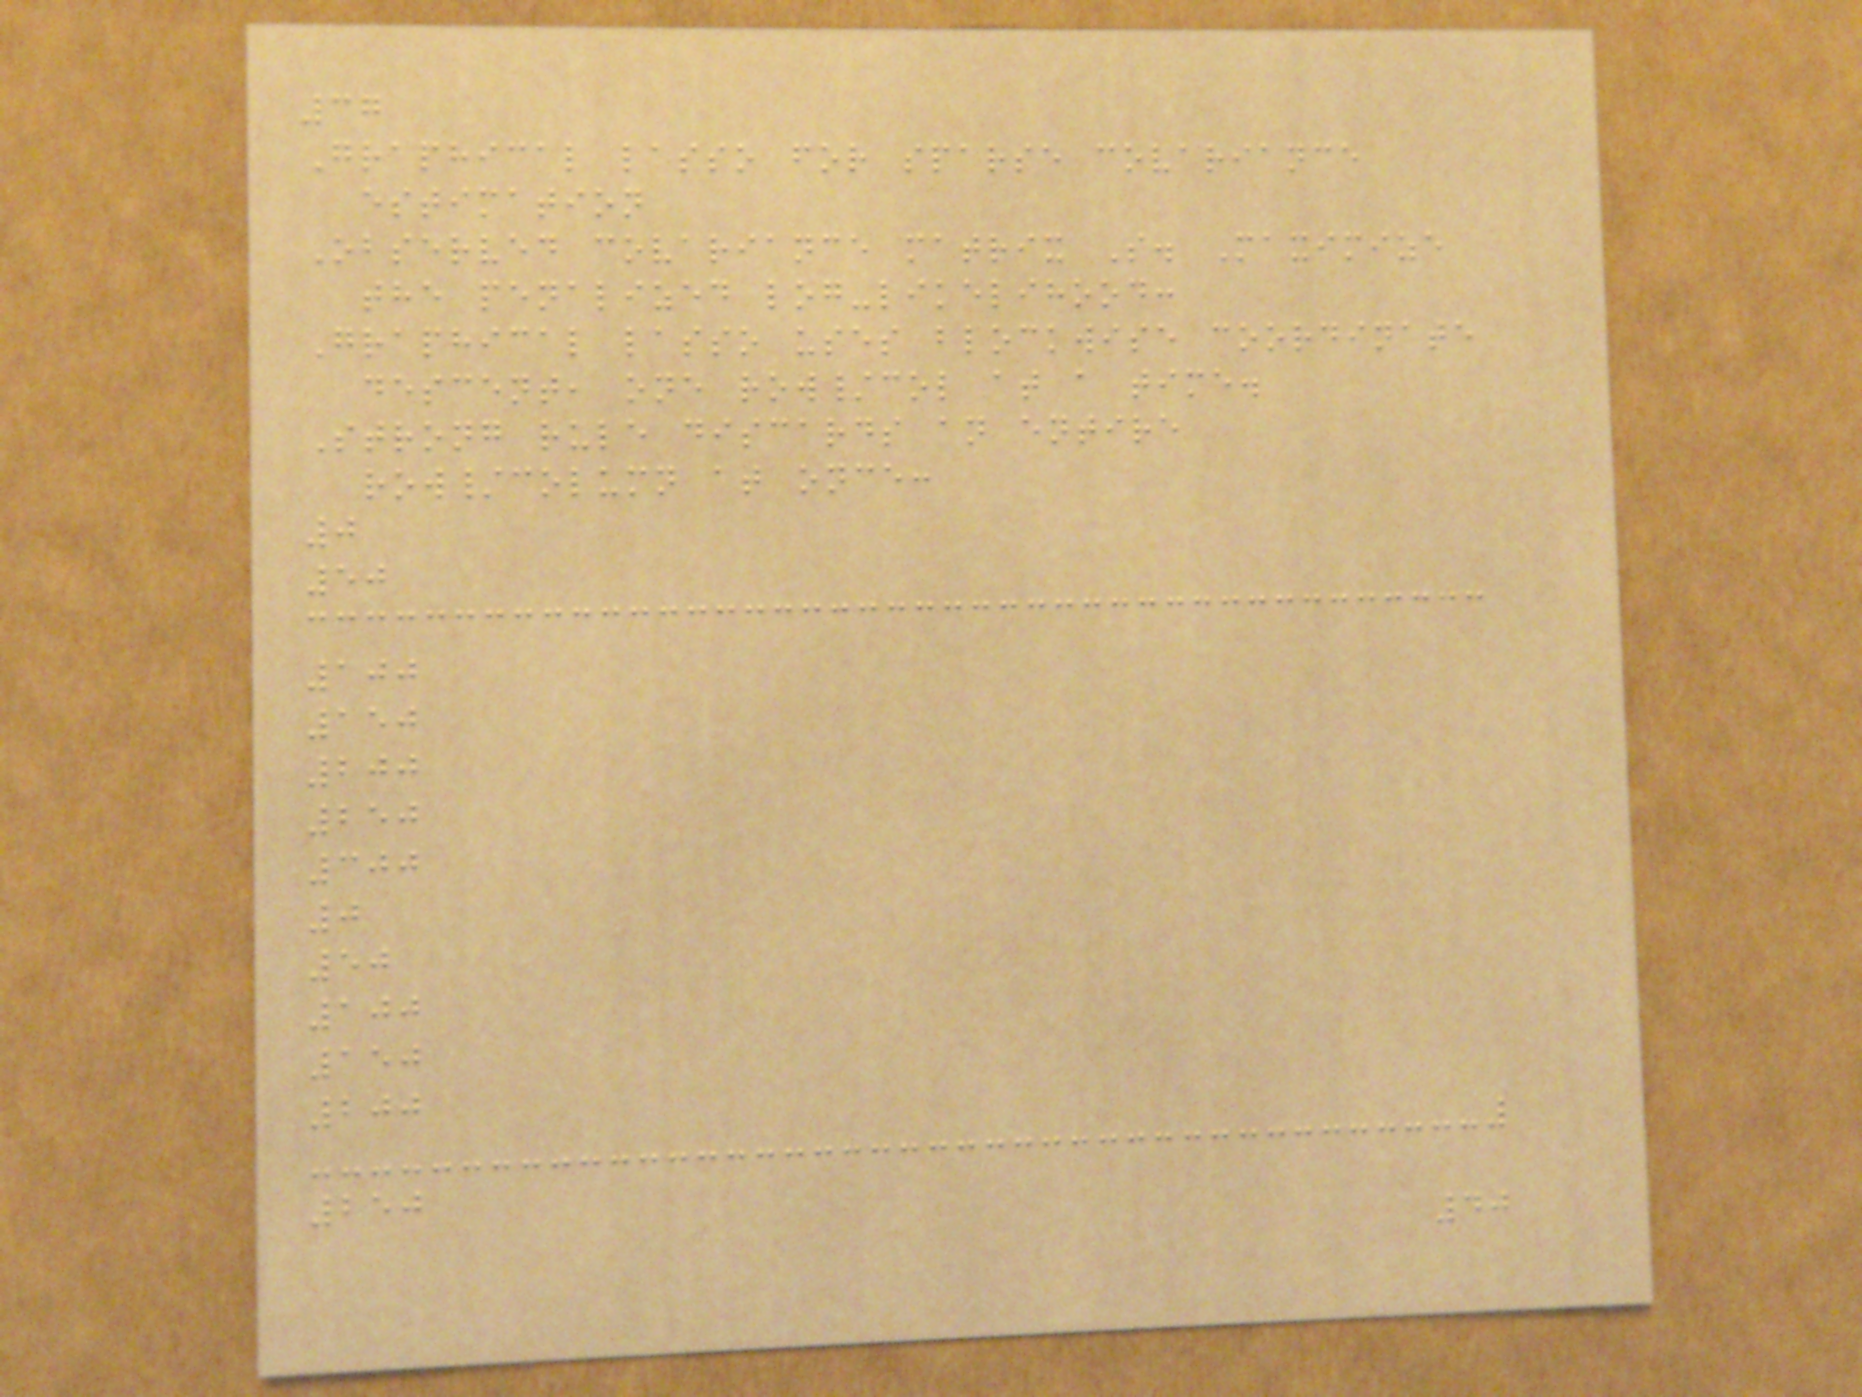37
Graphical lasso for sparse covariance
estimation
Observed covariance matrix S. Maximize
the penalized log-likelihood:
Graphical lasso uses blockwise coordinate
descent, one row/col at a time.
Strong rule discards an entire
row/column at once:
0
50
100
150
200
250
300
0
50
100
150
200
250
40
